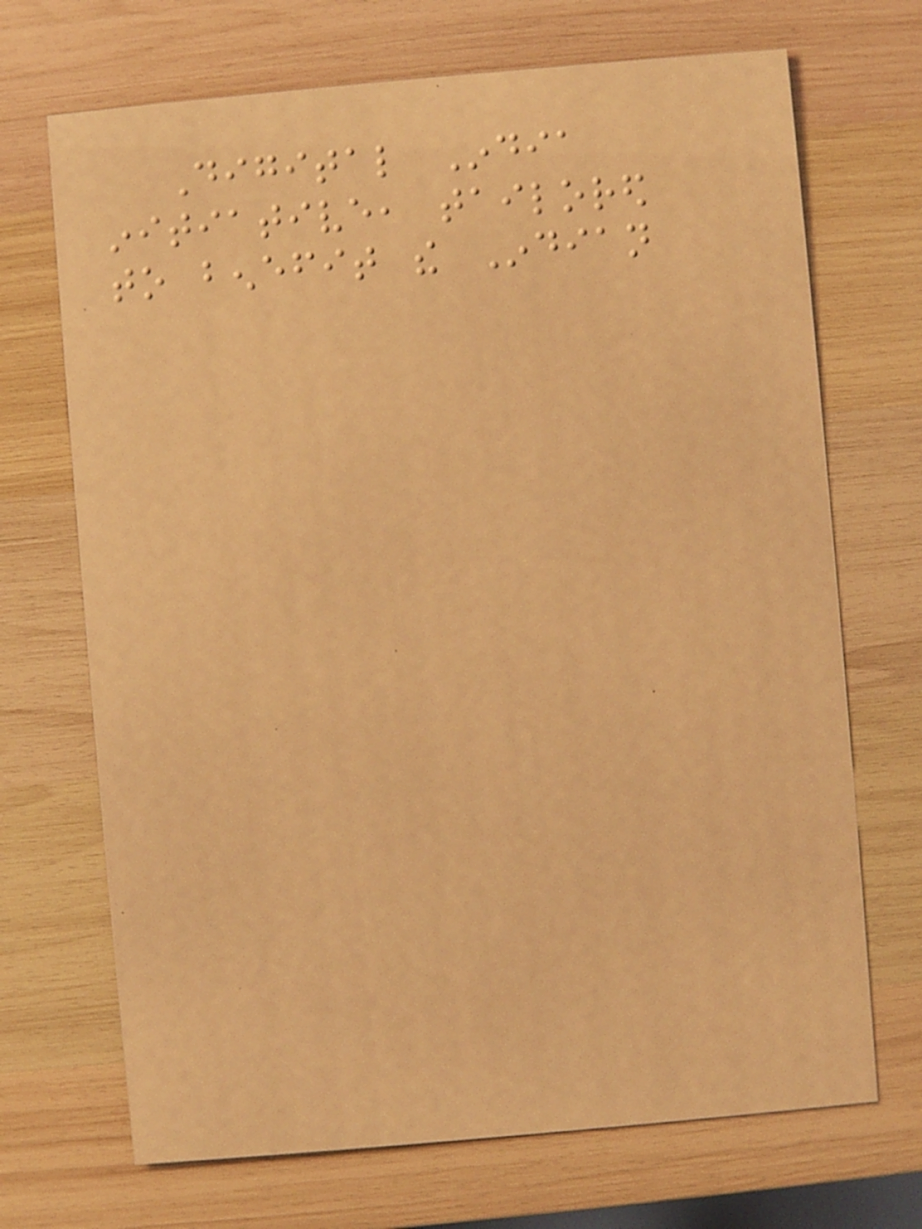Digital India
initiative, tailored
to benefit the Indian
